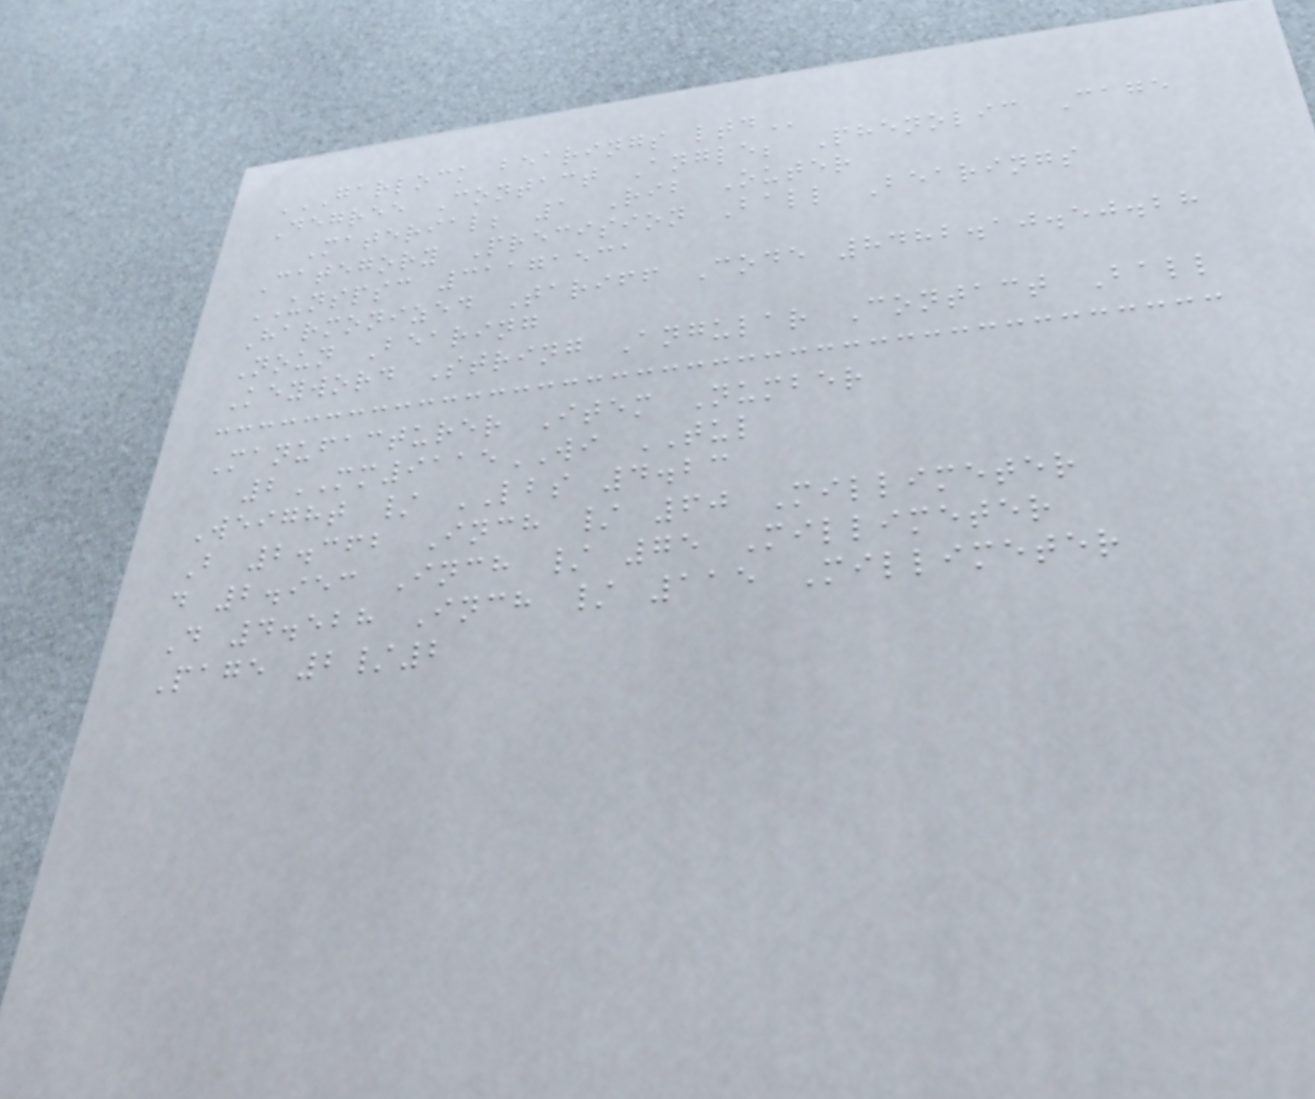GARLOCK BEARINGS LTD
Degree Contact Angle; Phenolic Cage
Material; 1 Rib Outer
Category Precision Ball Bearings
UNSPSC 31171531
Harmonized Tariff Code 8482.10.50.28
Noun Bearing
Keyword String Angular Contact Ball
Manufacturer Item Number
2MM9115WI TUL
Weight / LBS 4.23
B 2.362 Inch / 60 Millimeter
d 2.953 Inch / 75 Millimeter
D 4.528 Inch / 115 Millimeter
Page 2/2
